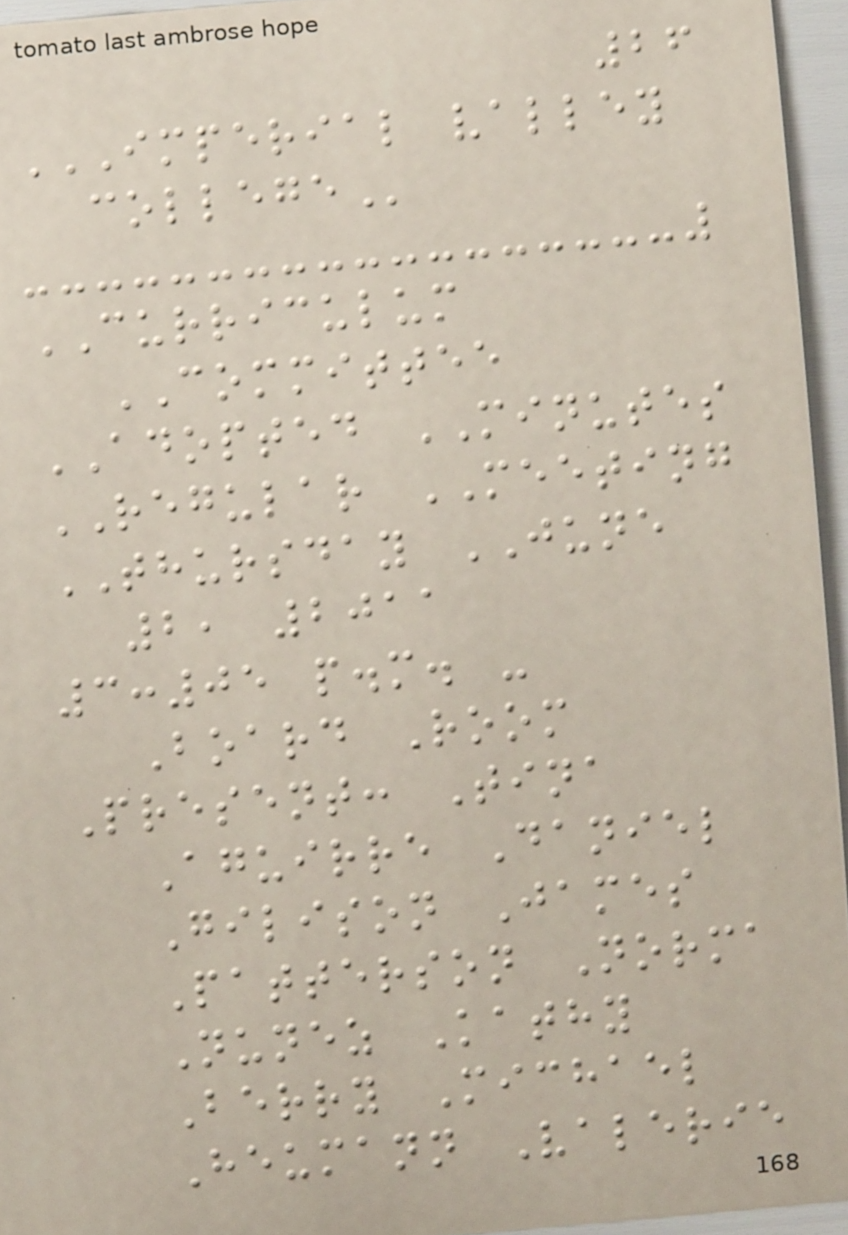26
IMPERIAL VALLEY
COLLEGE
CURRICULUM
COMMITTEE
ADOPTED MINUTES
REGULAR MEETING
THURSDAY JUNE
2, 2011
3:05 p.m. -
Board Room
Present: Tina
Aguirre Daniel
Gilison James
Patterson Norma
Nunez Kathy
Berry Michael
Heumann Valerie
